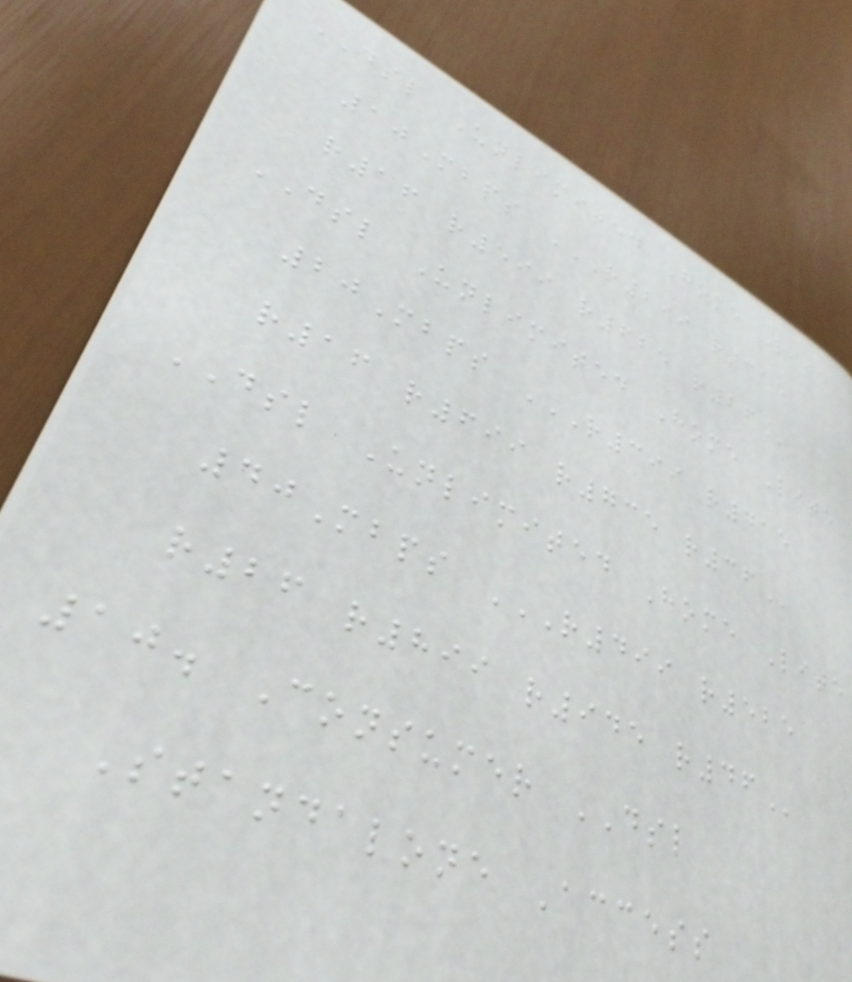DSL Unlimited Home Lite
10Mbps R299 R315
R16 R599 R625 R26
DSL Unlimited Home Lite
20Mbps R399 R415
R16 R699 R735 R36
DSL Unlimited Home Lite
40Mbps R499 R525
R26 R899 R945 R46
10. Consumer DSL
Standalone Access
